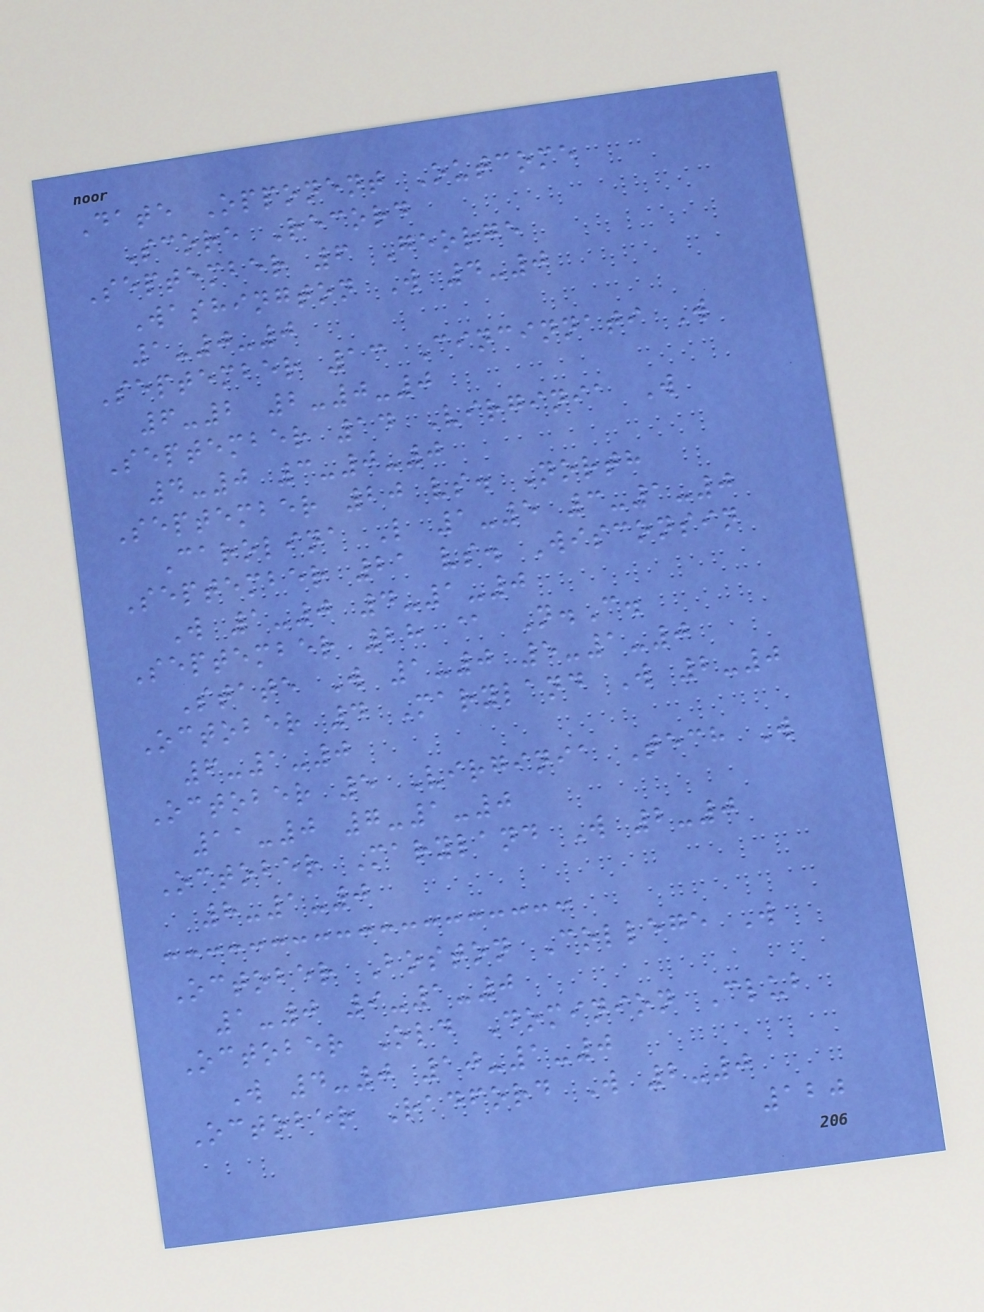Date Opponent Outcome
Score Record
September 6 George
Washington W 4-0
1-0-0
September 13 Cincinnati W
6-2 2-0-0
September 14 Virginia W
4-0 3-0-0
September 20 vs. North
Carolina L 1-5 3-1-0
September 21 vs. Wisconsin
W 1-0 4-1-0
September 28 @ N.C.
State W 1-0 5-1-0
October 4 Maryland W 2-0
6-1-0
October 5 Virginia Tech W
11-0 7-1-0
October Maryland W 2-0
8-1-0
October Boston College W
1-0 9-1-0
October Old Dominion Club
W 4-0 10-1-0
October Radford W 2-0
120
